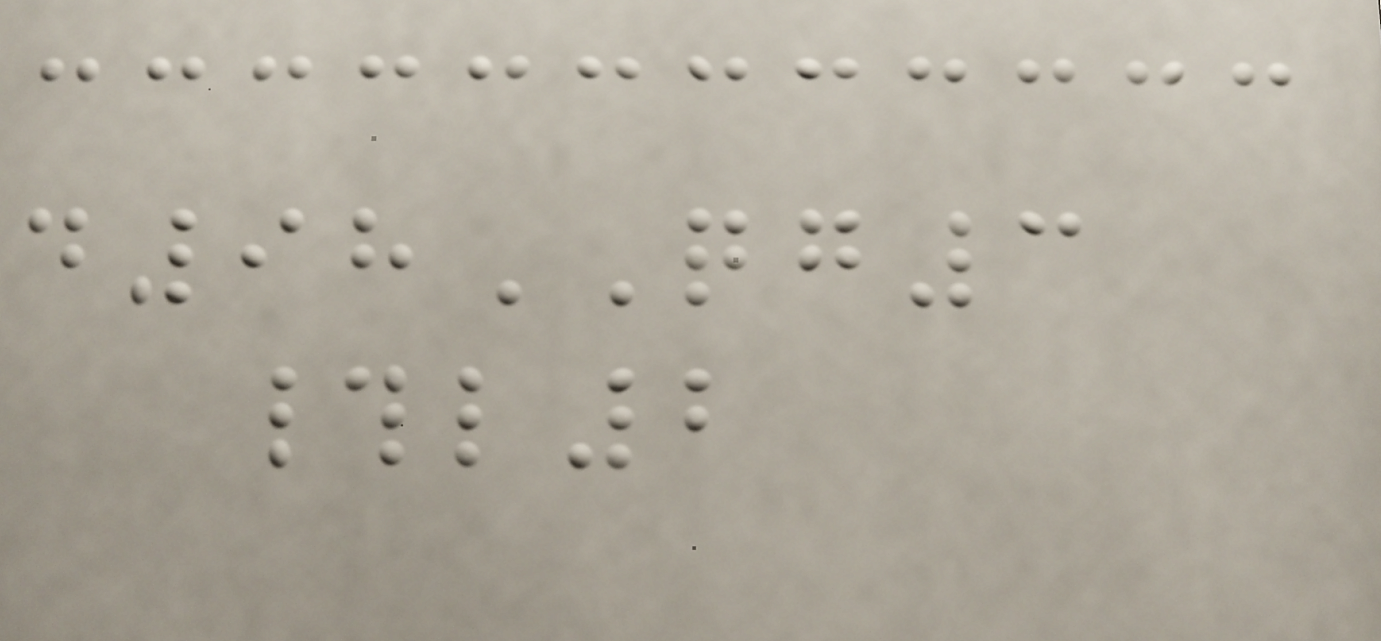d98QG3
#l2
